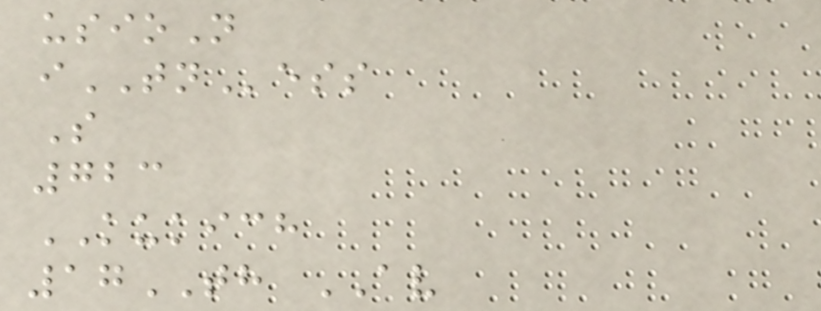usioN
iTNess
S
723
KUKICH
17TH AV
